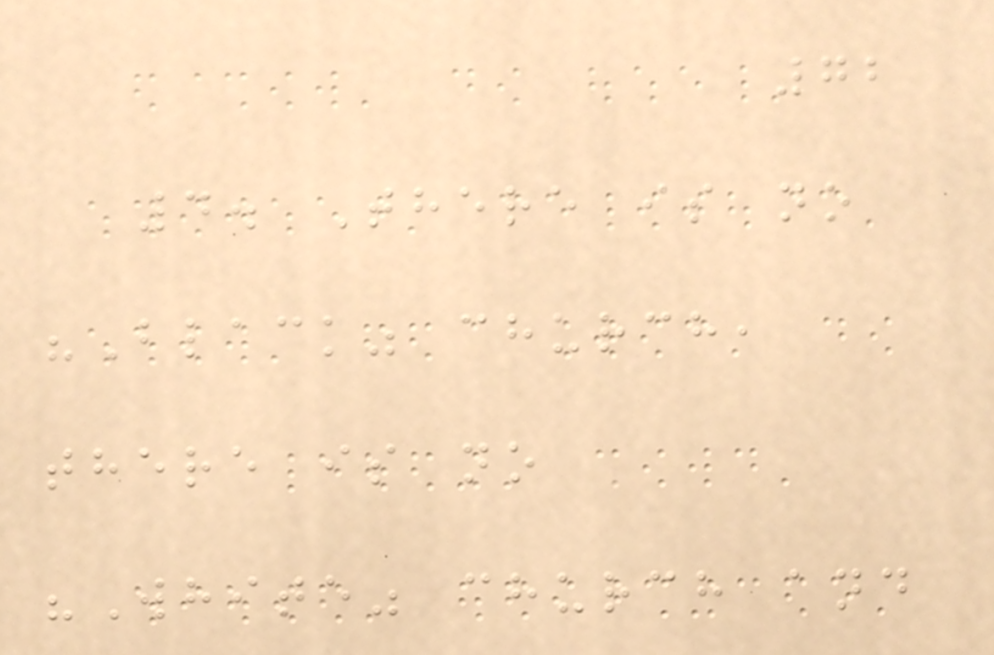72
4. There is no
"Black" church,
there is no
"White" church and
